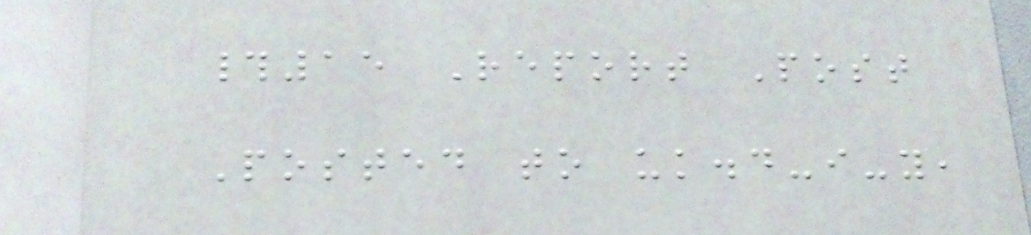#15 Report Post
Posted to uk.d-i-y,
